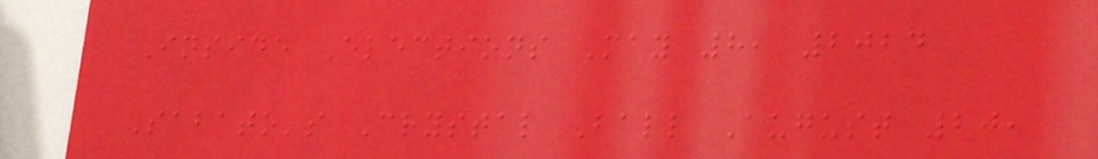Inside Elections May 8, 2024
Sabato's Crystal Ball August 20,
